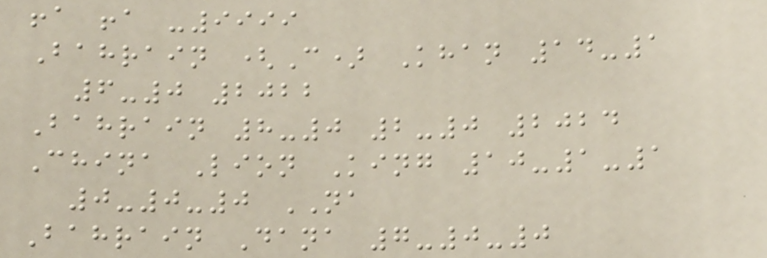!a !a -9999
Bahrain (C) Khan 14-1
6-0 2022
Bahrain 8-0 2-0 2024
China Lion King 10-1-1
0-0-0 NA
Bahrain Dana 7-0-0
